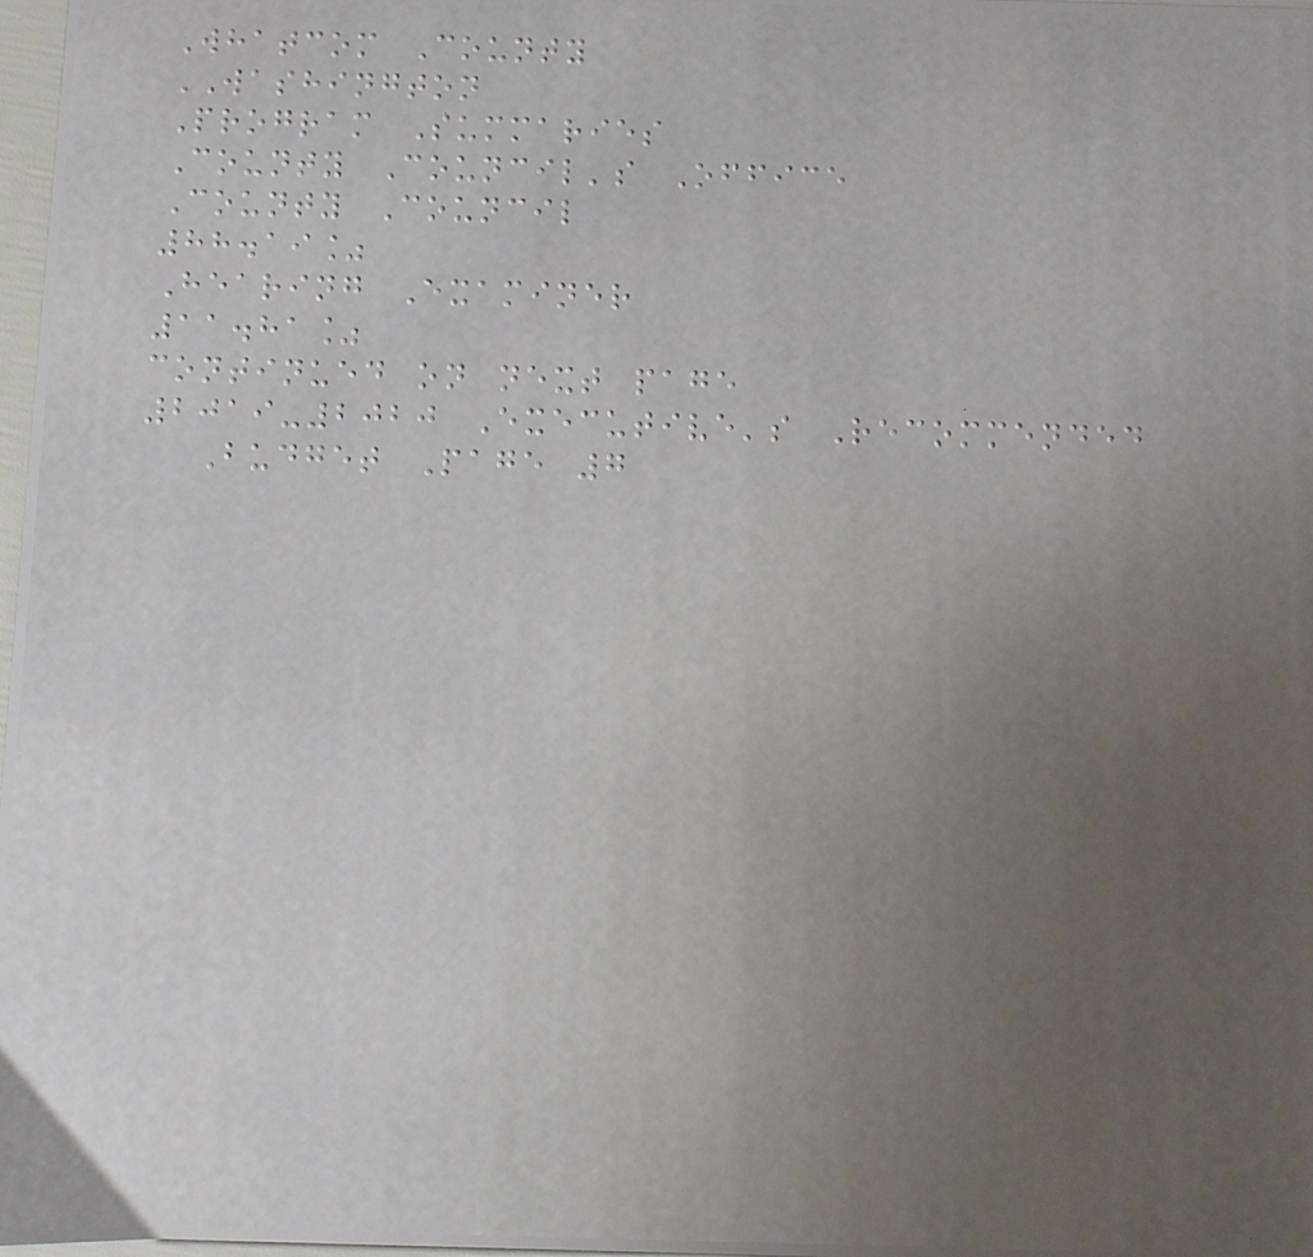Whatcom County
WASHINGTON
Program Summaries
County Council's Office
County Council
88.19%
Hearing Examiner
11.81%
continued on next page
2019-2020 Executive's Recommended
Budget Page 7
